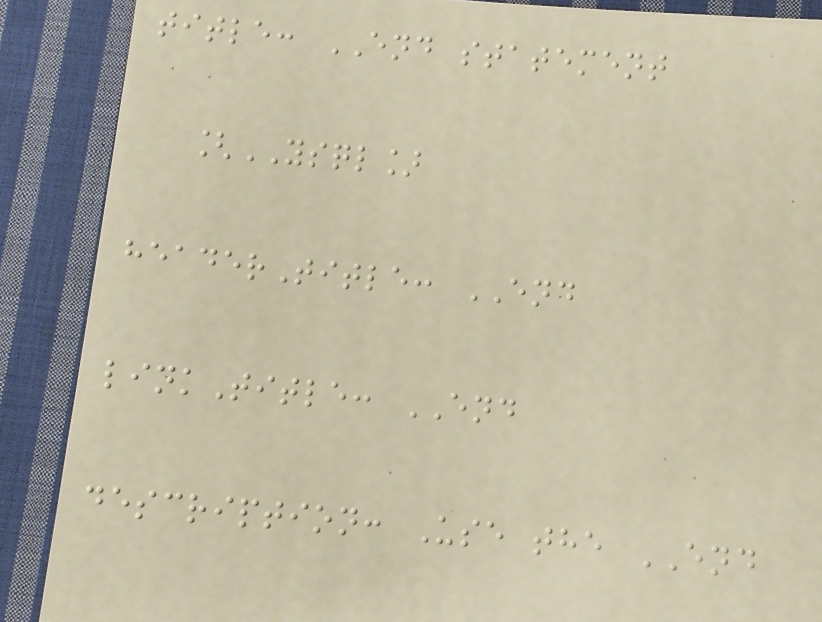title: END statement
[YSQL]
headerTitle: END
linkTitle: END
description: Use the END
